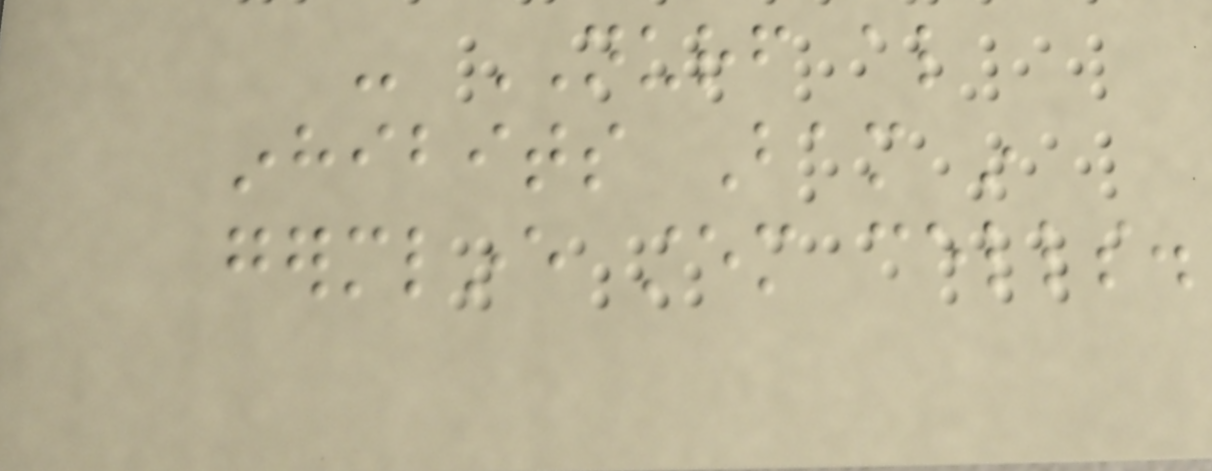- NURF also
inhibits Bam in
germline stem cells.
